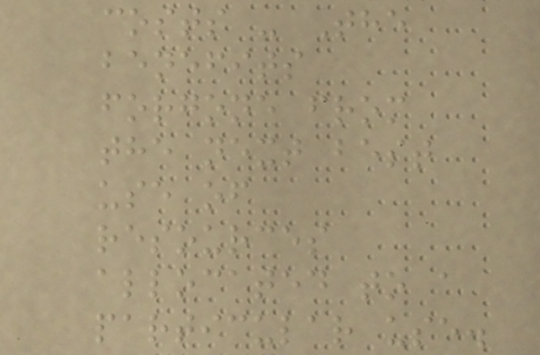costs - The
benefits
forgone from
the next best
use of
resources
allocated to a
particular use.
